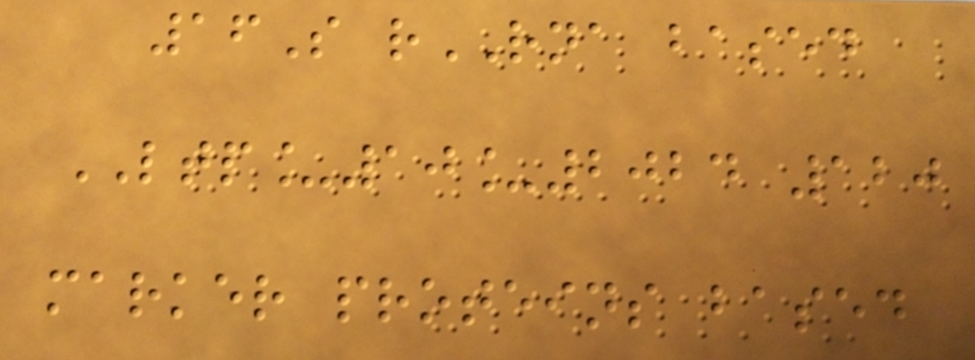16S rRNA based
LTP_10_2024 120
marker proteins based
